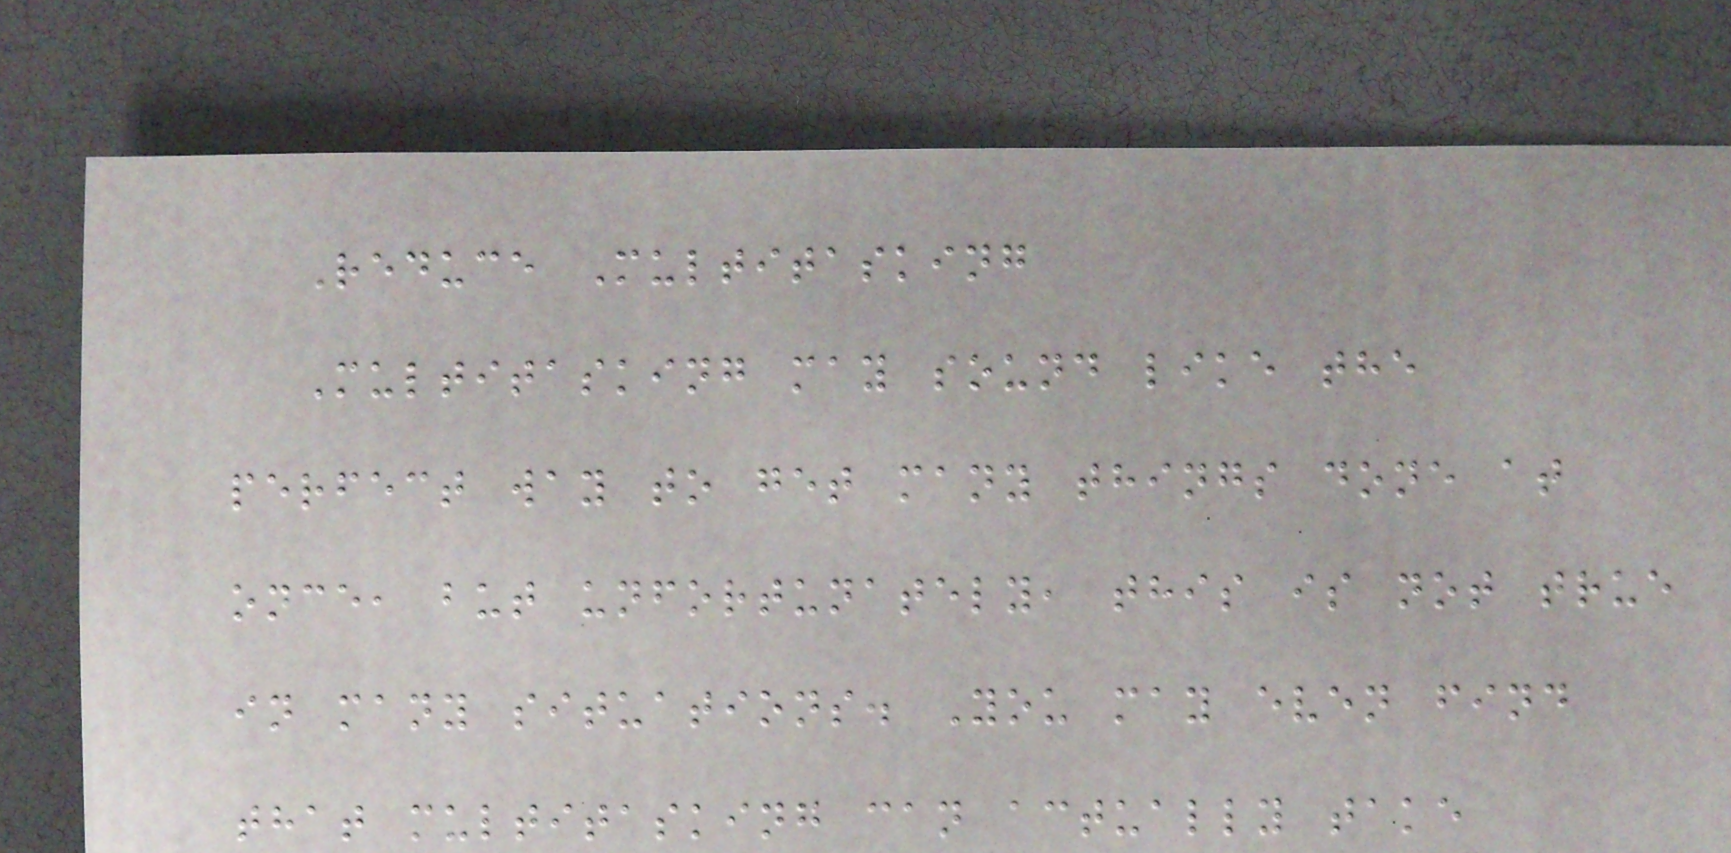Reduce Multitasking
Multitasking may sound like the
perfect way to get many things done at
once, but unfortunately, this is not true
in many situations. You may even find
that multitasking can actually take
